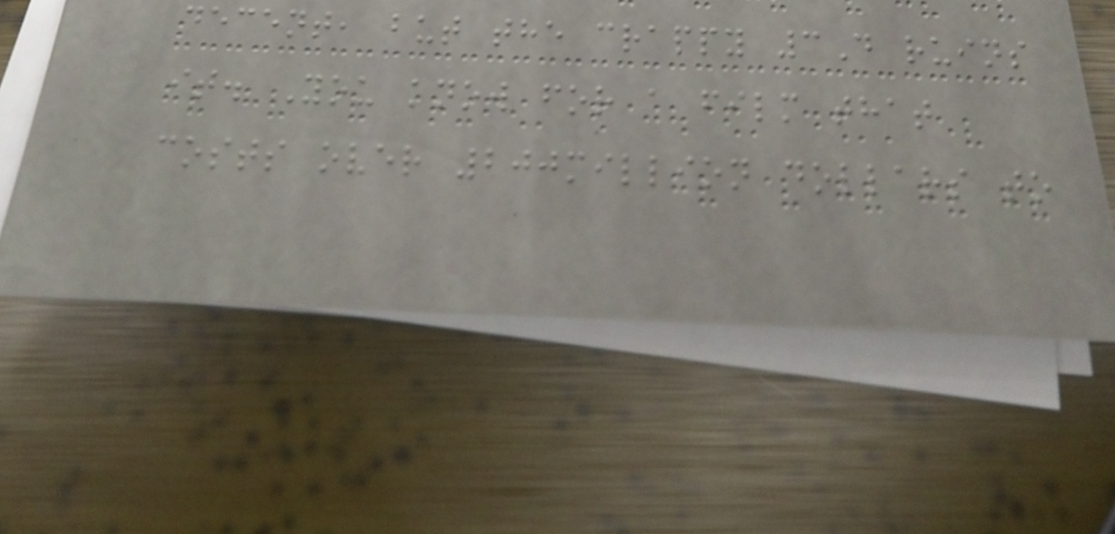decent, but the crappy 3D ruins
it. You know for a film that
costs over 200million dollars to
